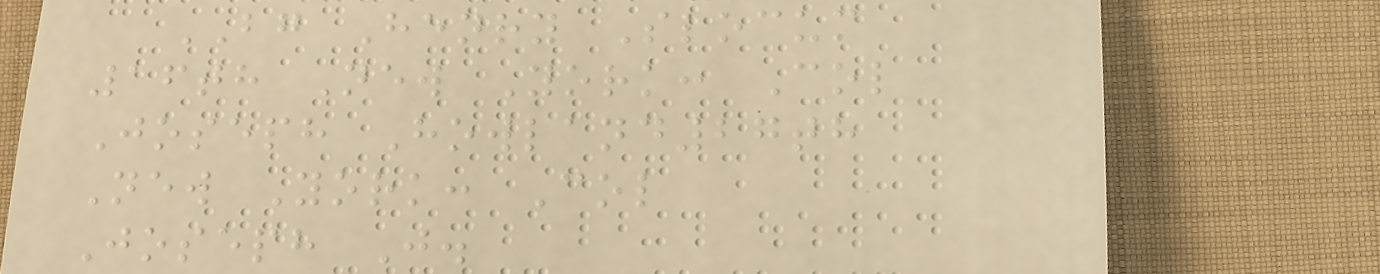BG Henry Slocum
16th New York: Col
Joseph Howland27th
New York: Col
Joseph J.
